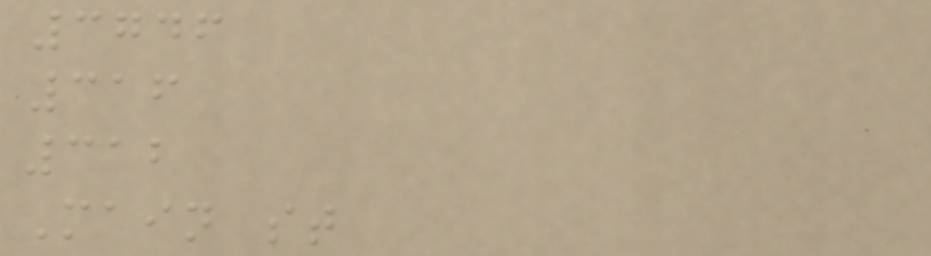3746
316
312
Main st
